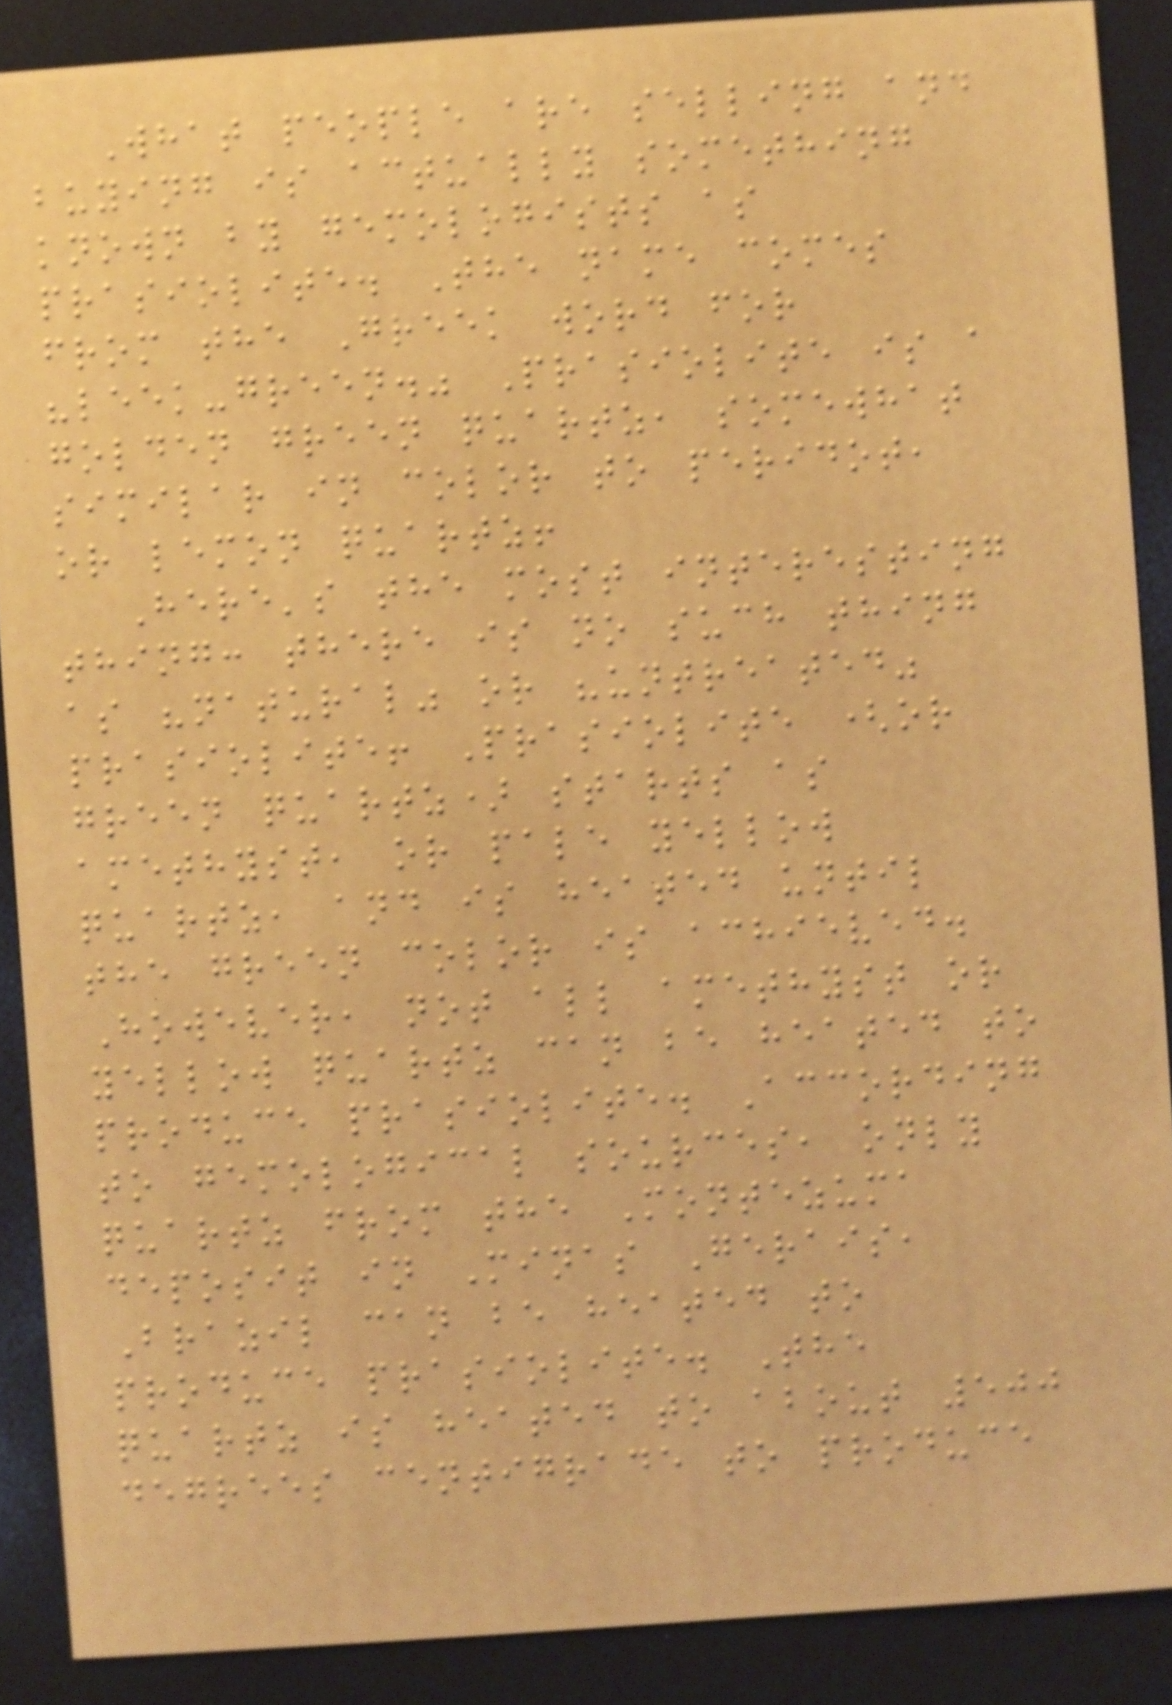What people are selling and
buying is actually something
known by gemologists as
prasiolite. The name comes
from the Greek word for
"leek-green." Prasiolite is a
golden green quartz, somewhat
similar in color to peridot,
or lemon quartz!
Here's the most interesting
thing: there is no such thing
as "natural" or "untreated"
prasiolite! Prasiolite (or
green quartz) starts as
amethyst, or pale yellow
quartz, and is heated until
the green color is achieved.
However, not all amethyst or
yellow quartz can be heated to
produce prasiolite. According
to gemological sources, only
quartz from the Montezuma
deposit in Minas Gerais,
Brazil can be heated to
produce prasiolite. The
quartz is heated to about 500
degrees centigrade to produce
